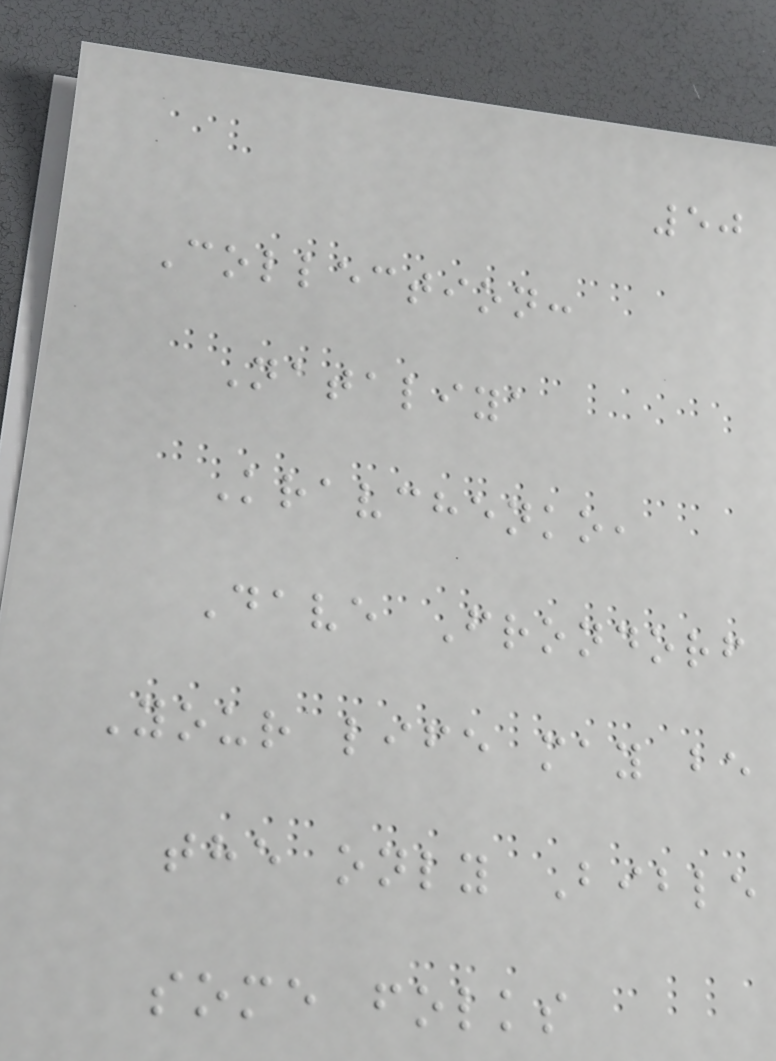50
Collection:
Nataliya
Kravchenko,
Dave Frondorf
Your life may be
the only Bible
some folks
